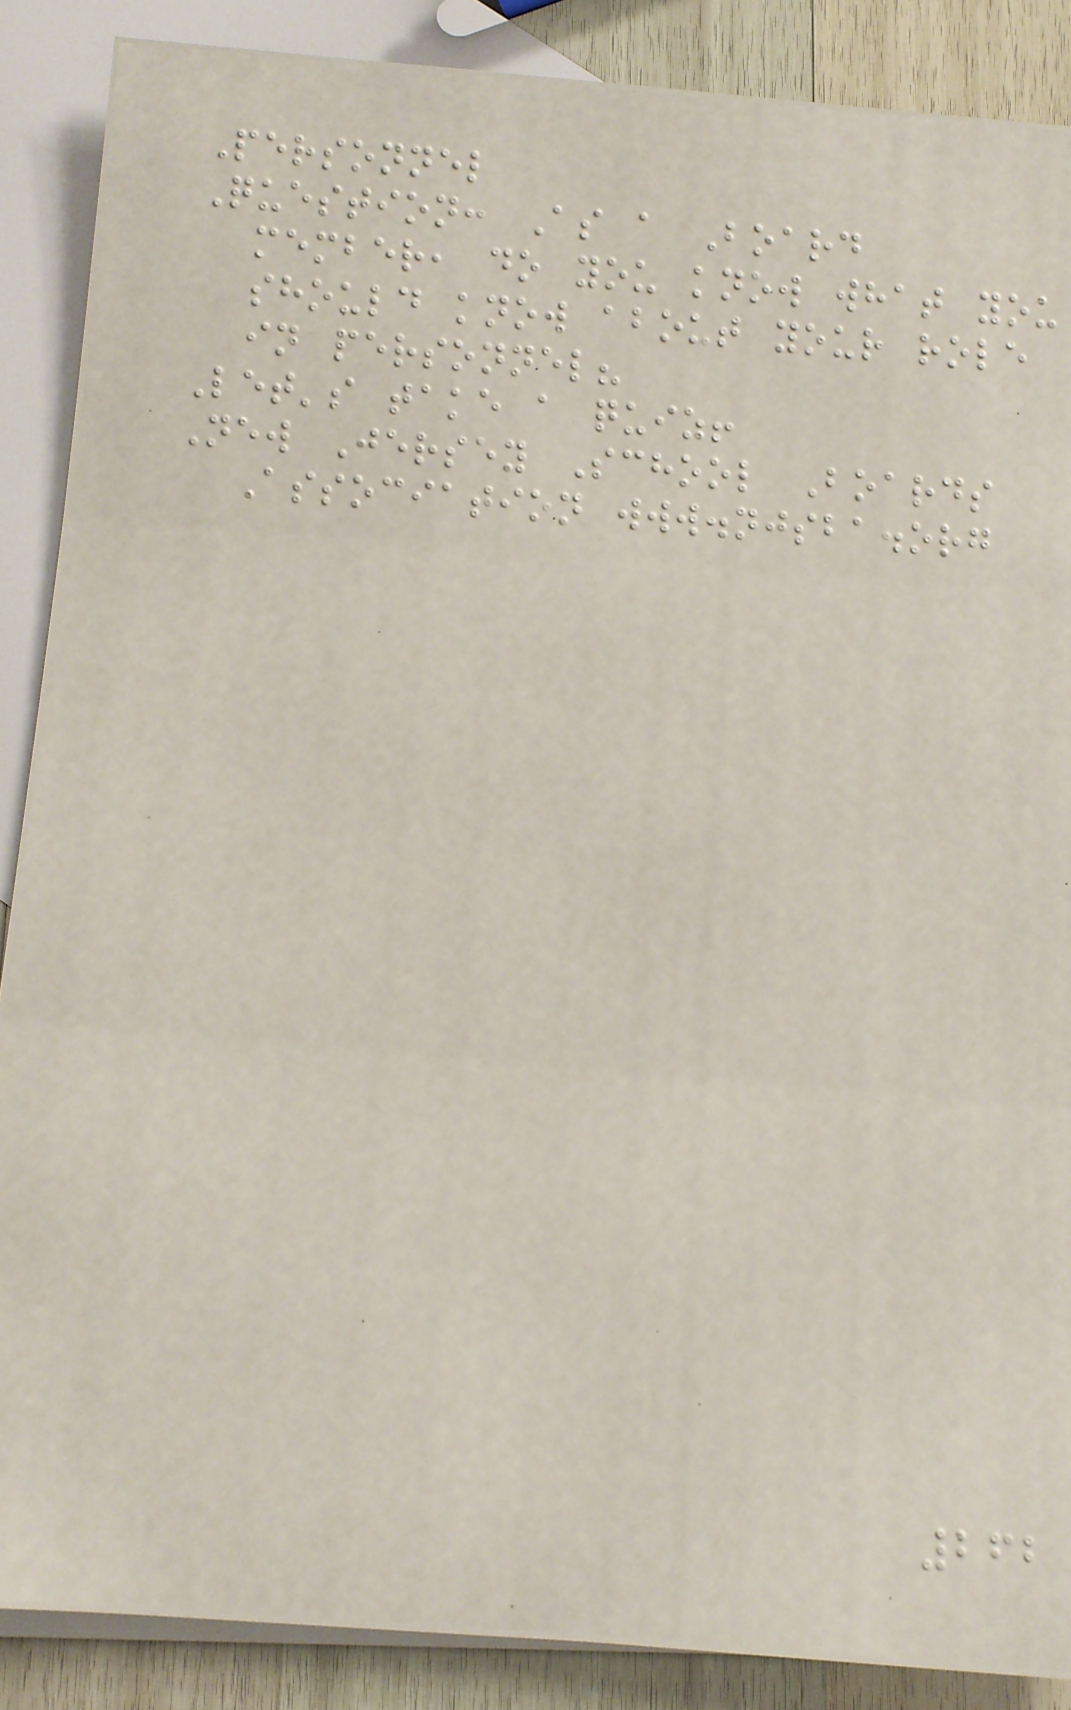Personnel
Question: As a Board
member, do you know what you
should know about your role
in personnel?
Let's take a quiz!
New Jersey School Boards
Association www.njsba.org
262
